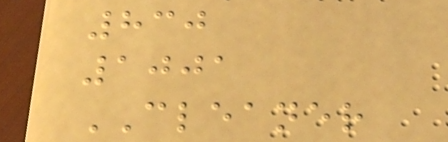830
1001
CLEANER
